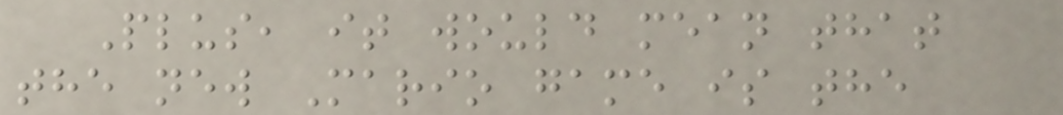Plus, it would mean that
the new Mario game is the
